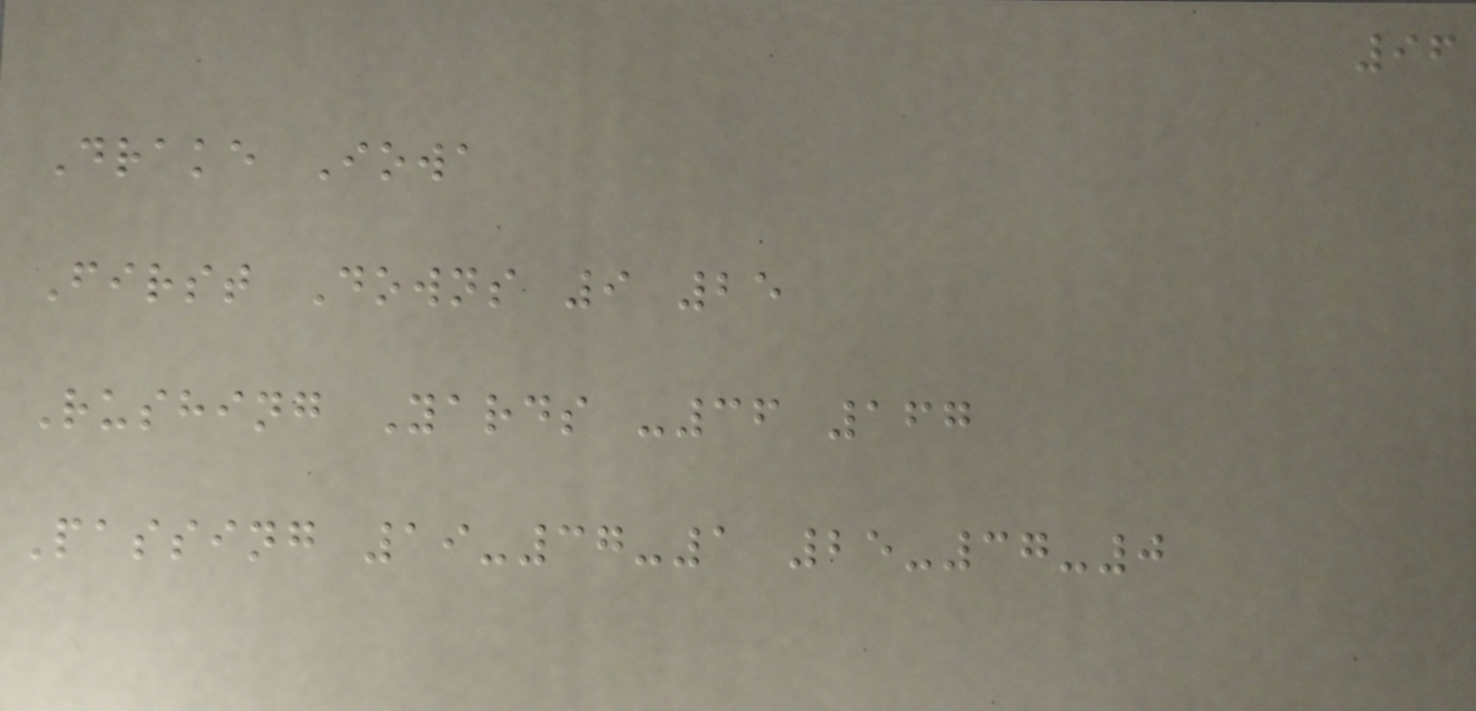96
Drake Iowa
First Downs 9 25
Rushing Yards -36 167
Passing 19-37-1 25-37-0
